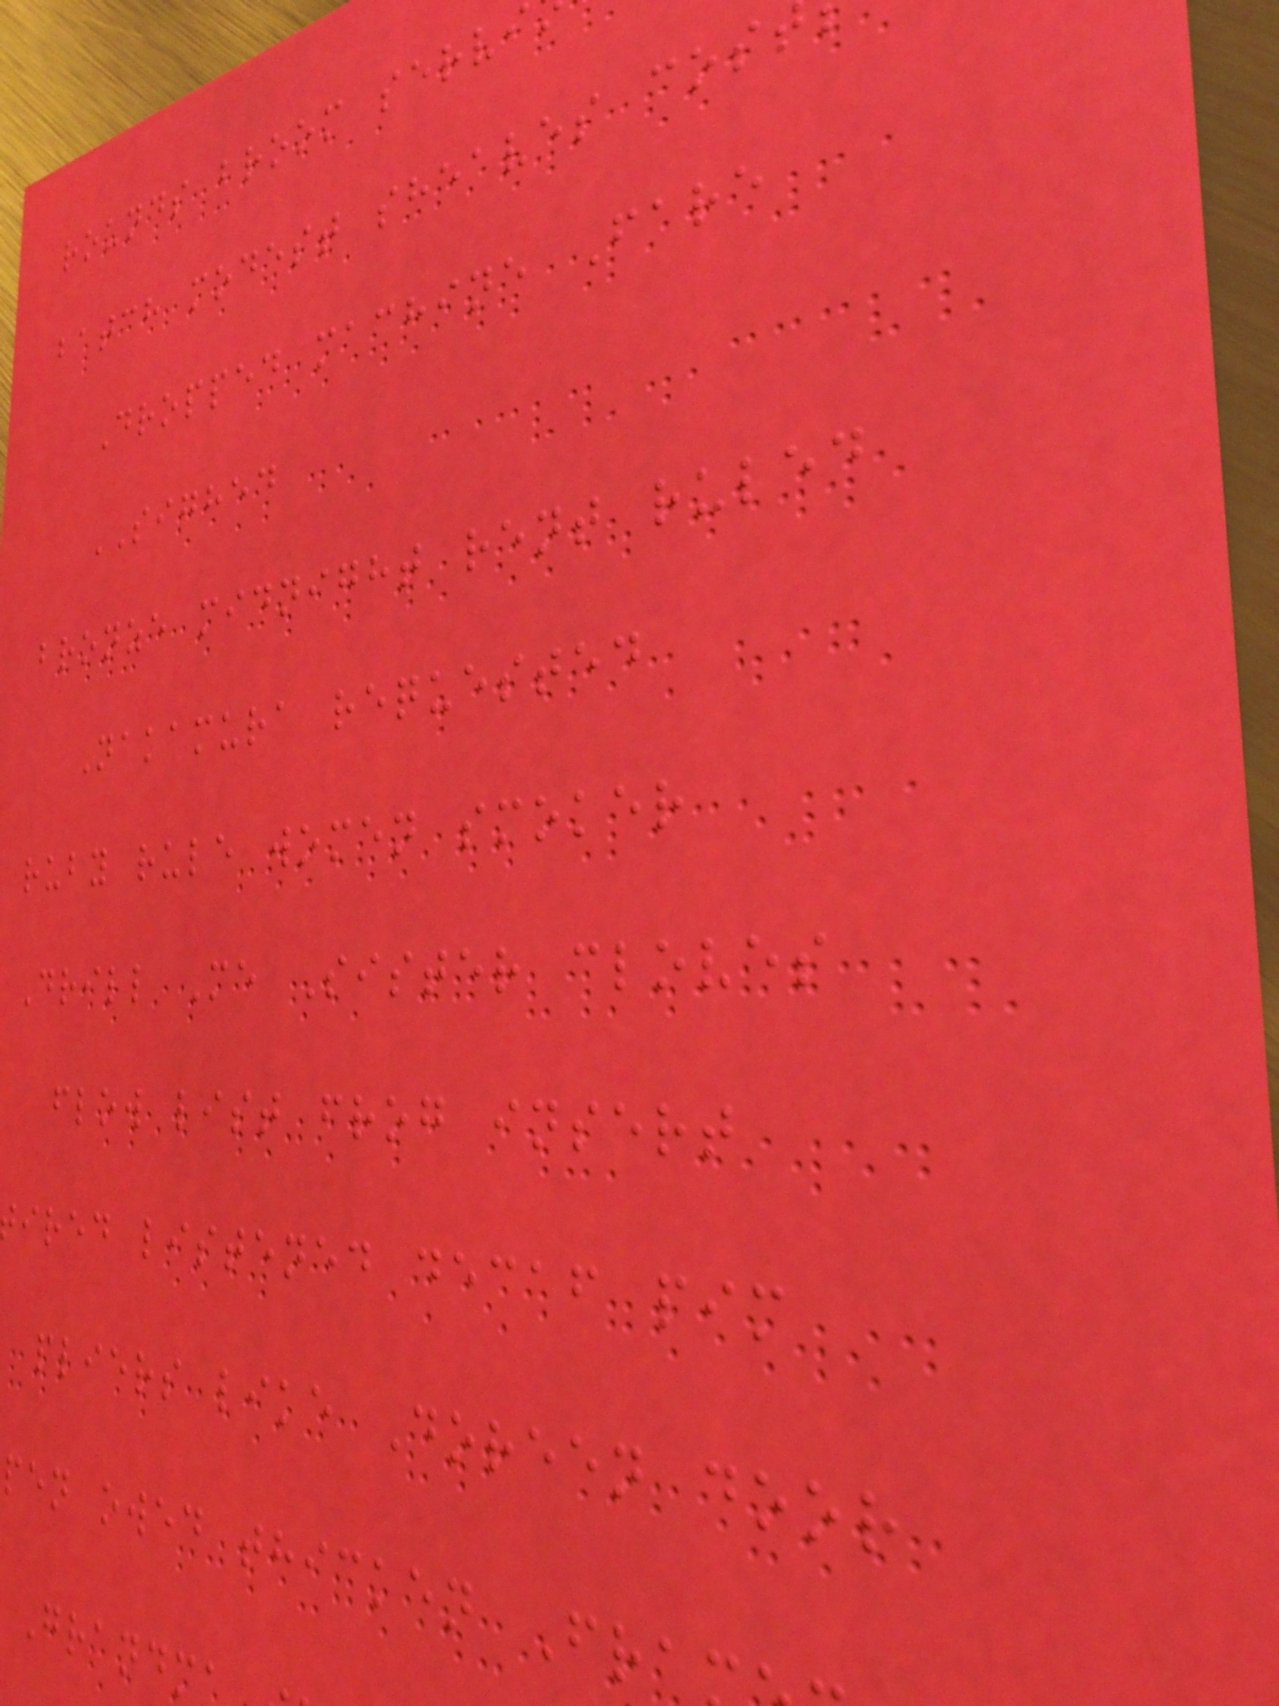rounds broom servi
batch modest sheaves cos
Dropped machine Fare
SIGHED
bronze midnight rent ruled
Nakamura requested
ruby rule women smoker
Drill Me Sister cloves
flow list frog insert
ired listened decaf pim
pliers like Doreen door
pen owed thicken Fra
Grandm
